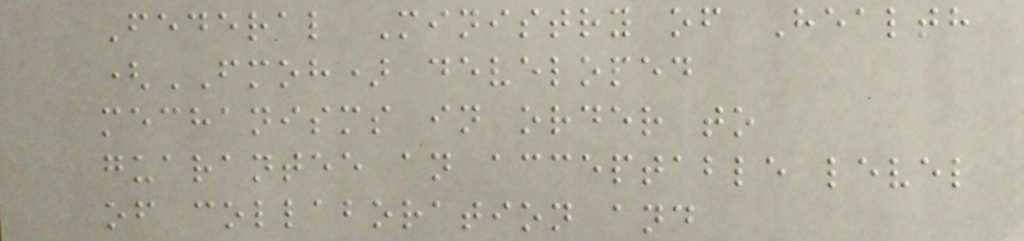Federal Ministry of Health
(FMOH) developed
mechanisms in order to
guarantee an acceptable level
of collaboration and
